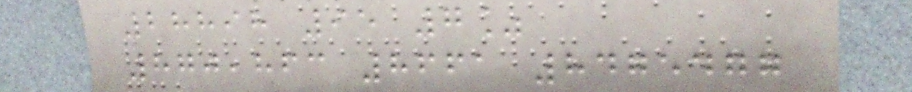28898 95 7%
870,863 8661 8475477
